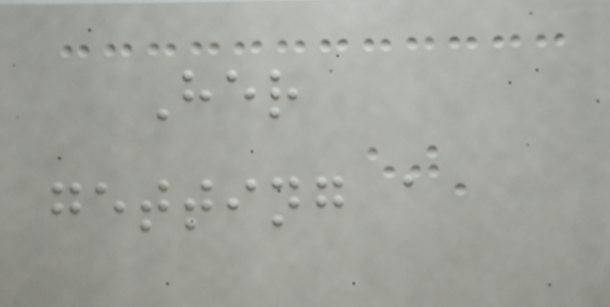Her
getting a
